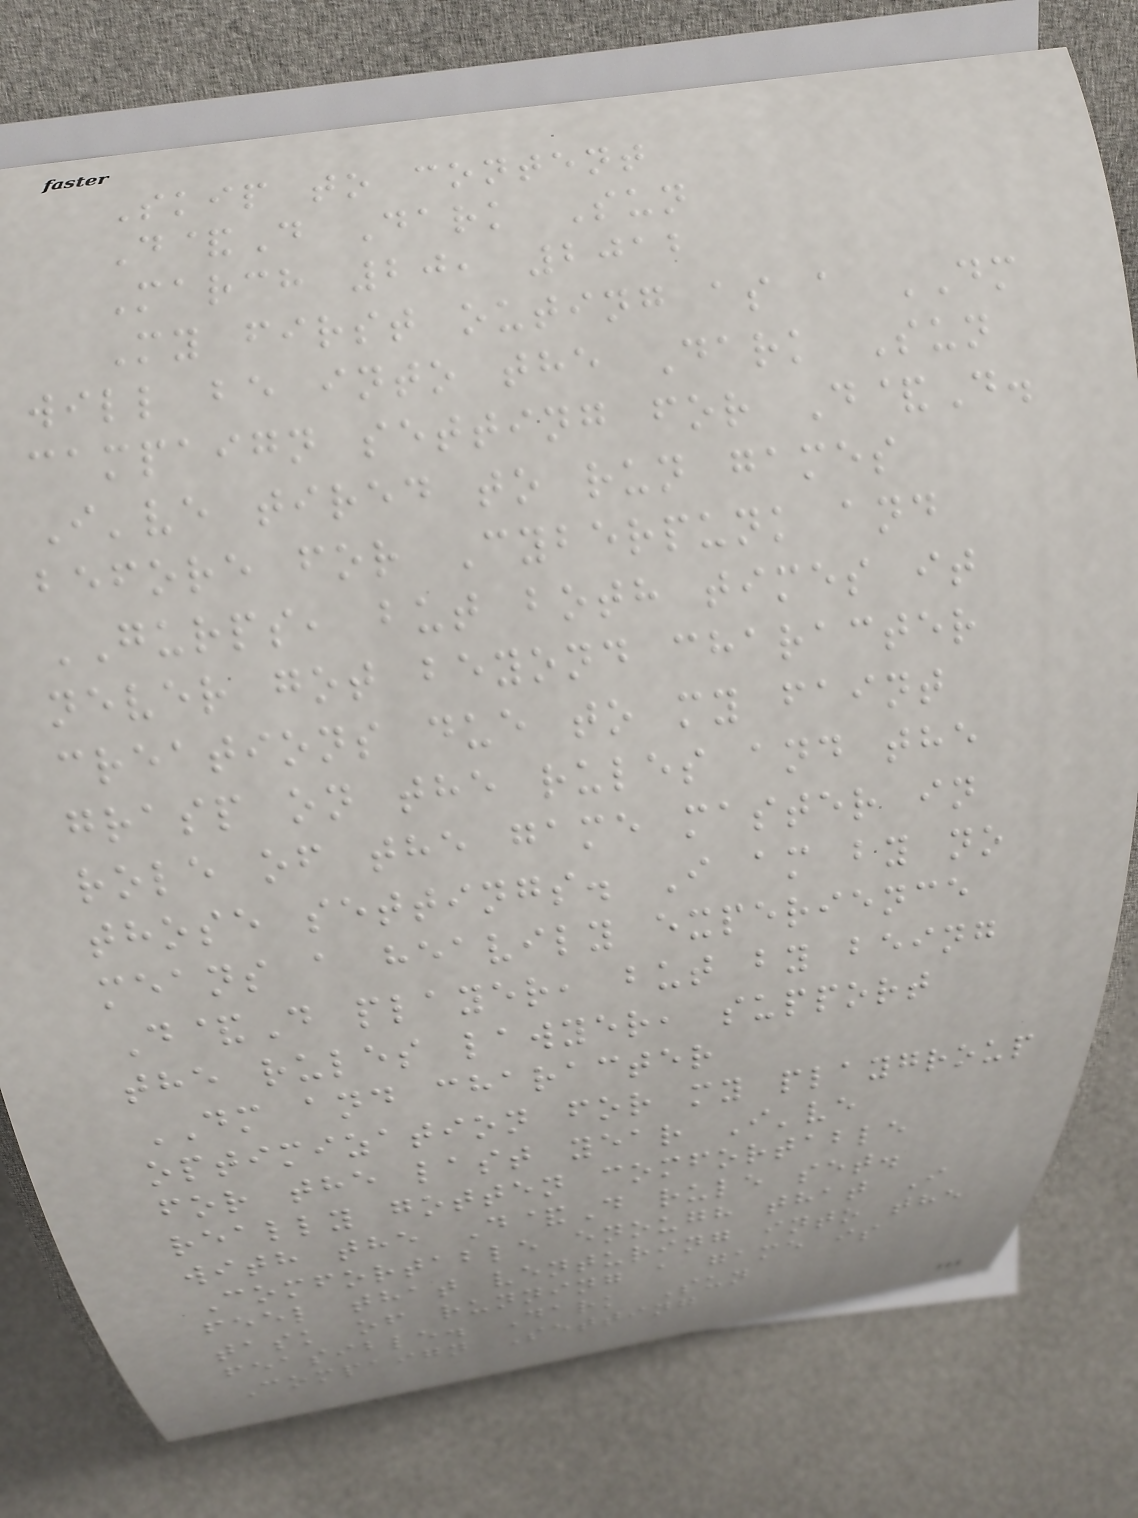Skip to content
D&D Dark Sun
March 20, 2012
My first outing as a DM
will be into the Dark Sun
campaign setting for D&D.
I've tired to run games
before for Cyberpunk and
GURPS, but both times it
never got beyond character
creations due to my faint
grasp on the rules and the
role of the game master in
those settings. I am by no
means a heavily experience
D&D player, but by being
the rules lawyer, support
DM and character
optimization for my playgroup
for the last year I've
really gotten comfortable
with the D&D rule set.
Comfortable enough that I
feel that venturing into the
task of running a game is
feasible. Dark Sun
Compaign Setting
